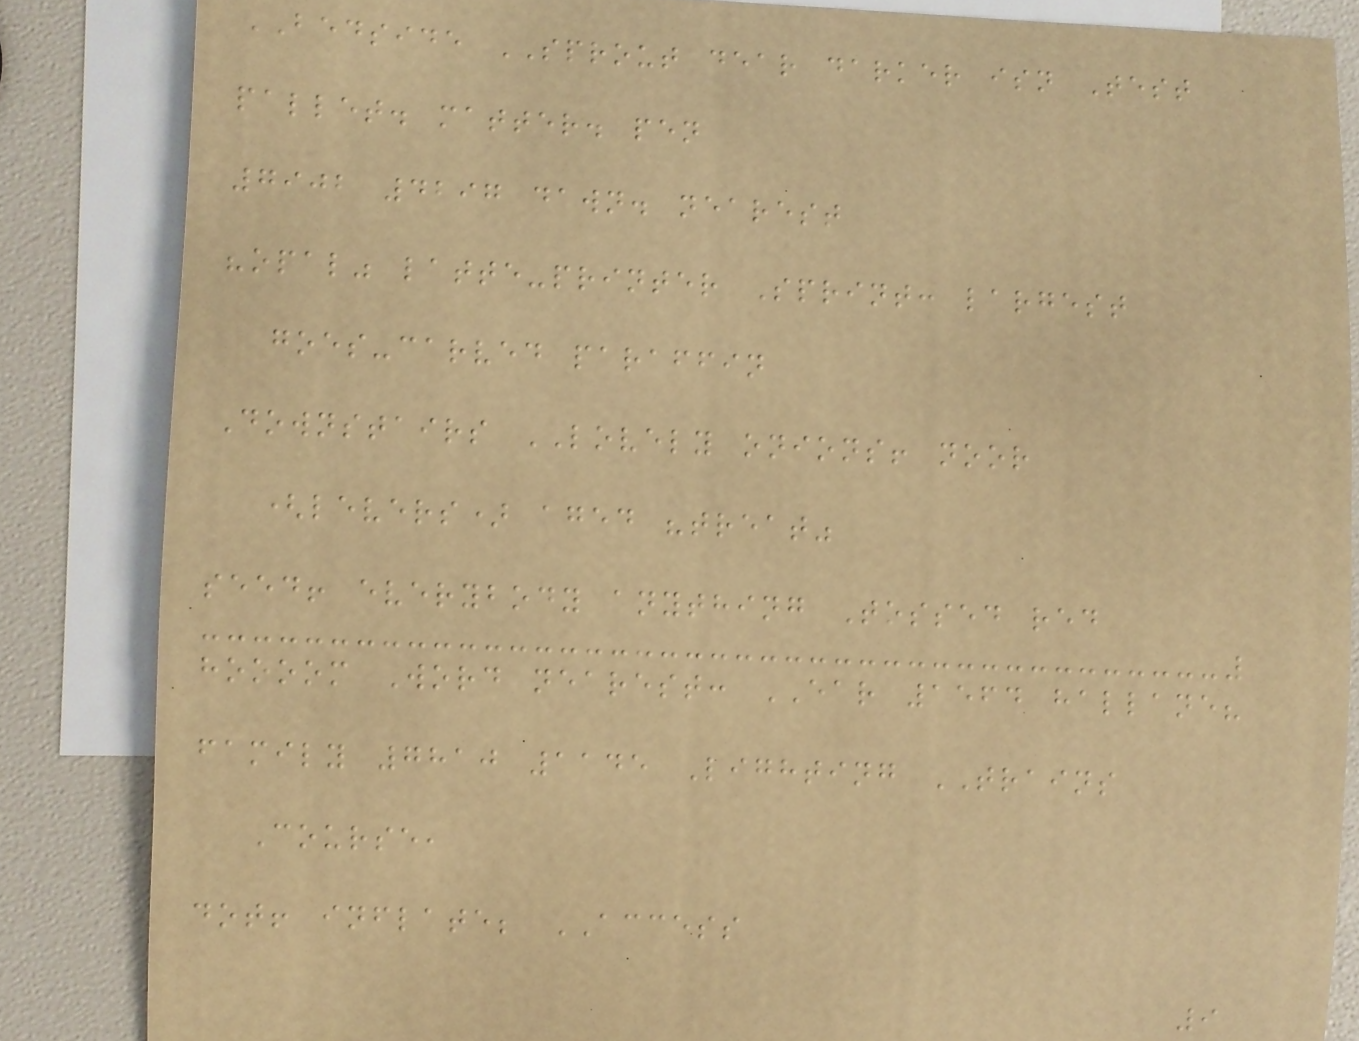BEDSIDE SPROUT dear darker isn Test
pallet. matter. pen
7902 4297 dawn. nearest
"opal" latte-printer Sprint: largest
goes-carved paraffin
Downstairs LOVELY onions! noor
(levers) aged "treat"
seed! everybody anything Tossed red
hoooom Word nearest: EAR 1564 hallane?
family 7810 1145 Lighting TRAINS
Course,
dot! inflate; ACCESS
9
